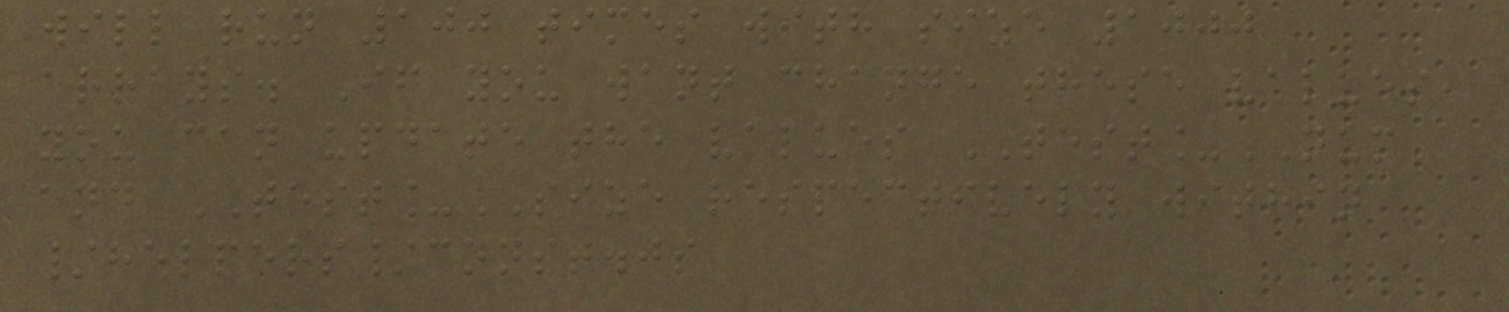will run 100 times with size 1000
arrays. If you want change these values,
you can update the values TEST_NUM
and TEST_SIZE respectively within
/helpers/const.js
